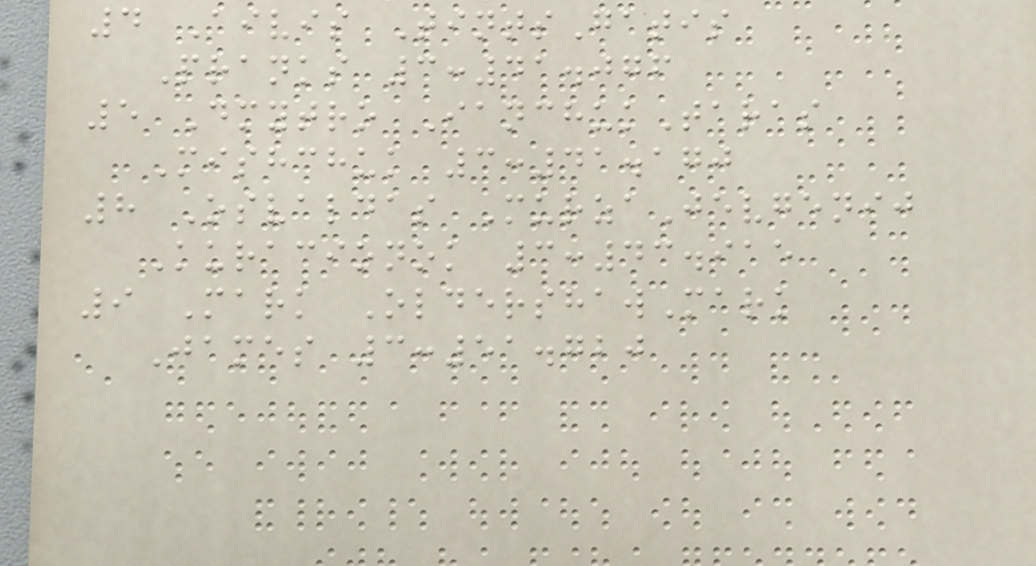4 Aivis TintsGatis
Pranks 3:41.076
5 Dmytro IanchukTaras
Mishchuk 3:41.170
8 Osvaldas MurzaJevgenij
Kuracionok 3:43.915
9 Mark OldershawMark
James 3:51.720
